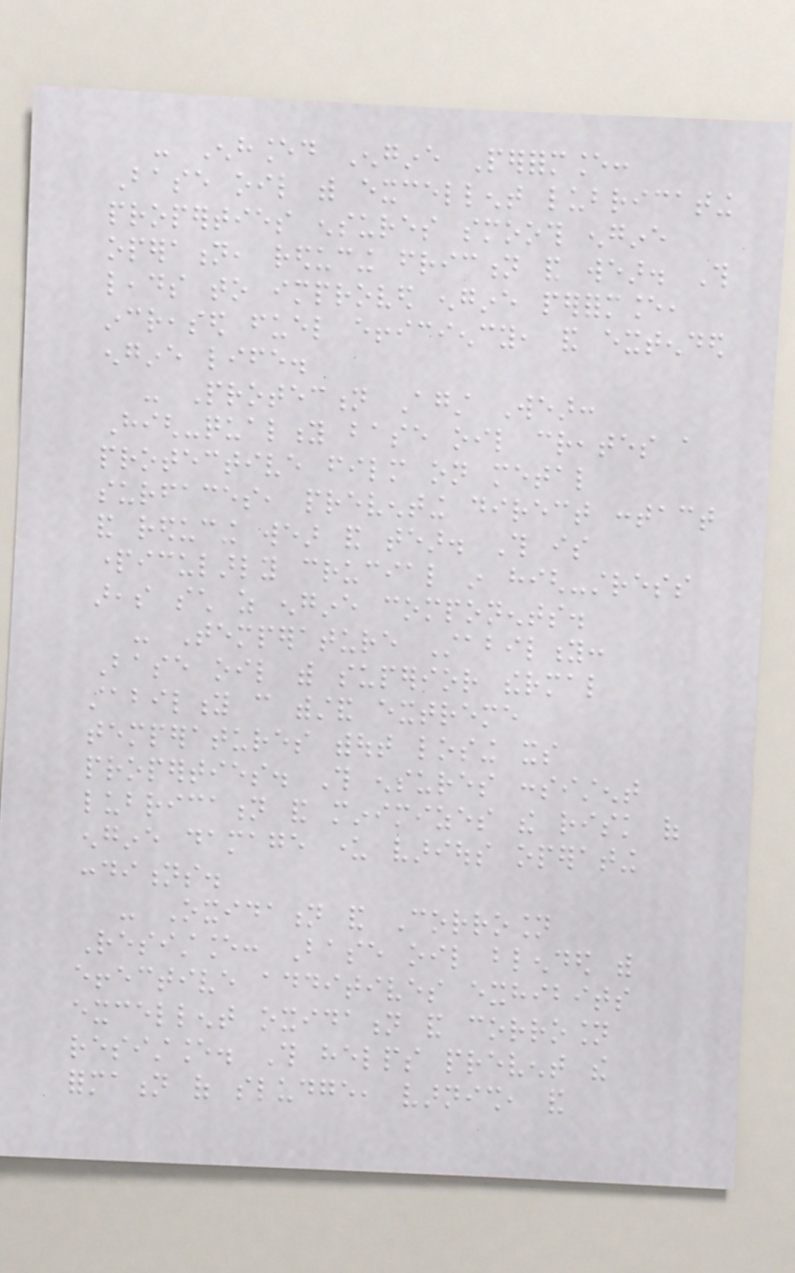- Enhanced Engine Performance:
Base oil with excellent lubricating
properties ensures smooth engine
operation, reducing friction and wear. This
leads to improved engine performance,
increased fuel efficiency, and extended
engine life.
- Protection Against Wear:
High-quality base oil creates a
protective film on metal
surfaces, preventing direct contact
and reducing wear and tear. This is
particularly crucial in high-stress
areas such as engine components.
- Temperature Stability:
Base oil with superior thermal
stability can withstand extreme
temperatures without losing its
properties. This ensures consistent
lubrication and minimizes the risk of
engine damage under various operating
conditions.
- Oxidation and Corrosion
Resistance: Base oil blended with
effective additives exhibits
excellent oxidation and corrosion
resistance. This helps prevent the
formation of sludge, varnish, and
